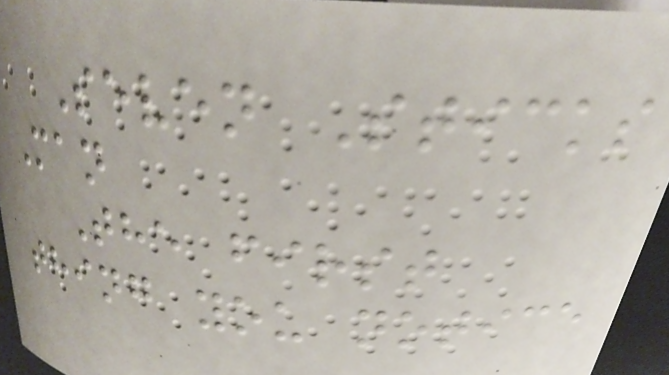Seven Sticks
Man
The first
thing you notice
